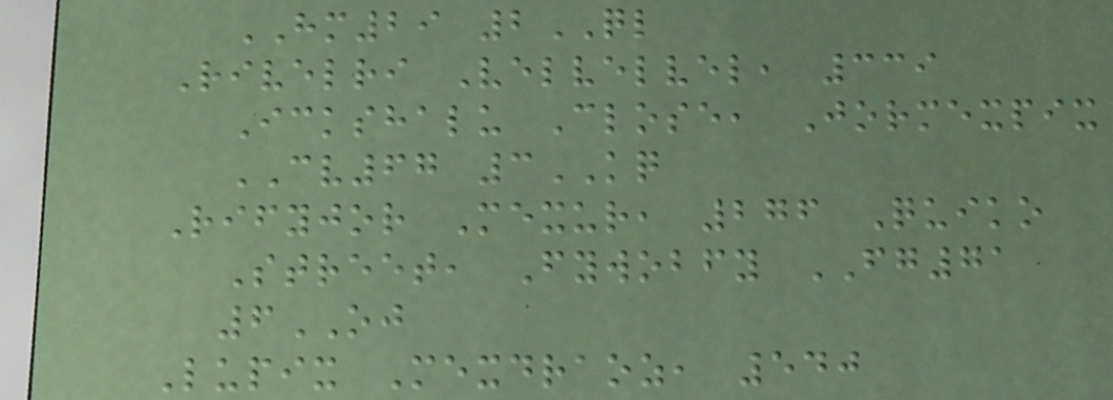HM29 2QL
Rivelri Velvelvel, 339
Ickshalu Close, Jormexpix
CV67 3KQ
Rifyjor Mexur, 276 Quiko
Street, Fywobfy FG71
6OJ
Lupix Mexdraoz, 540
